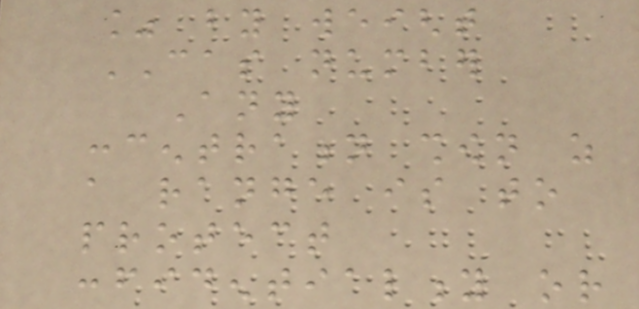% by weight
CAS number
Any
concentration shown as
a range is to
protect
confidentiality or
